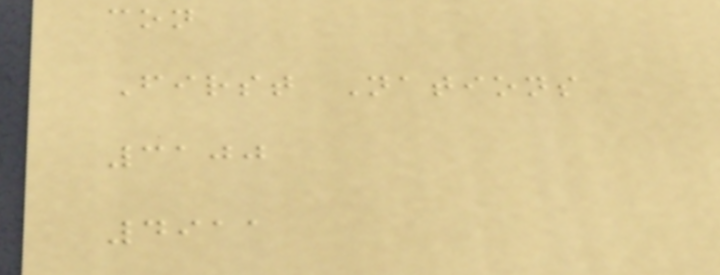con
First Nations
3100
4911
